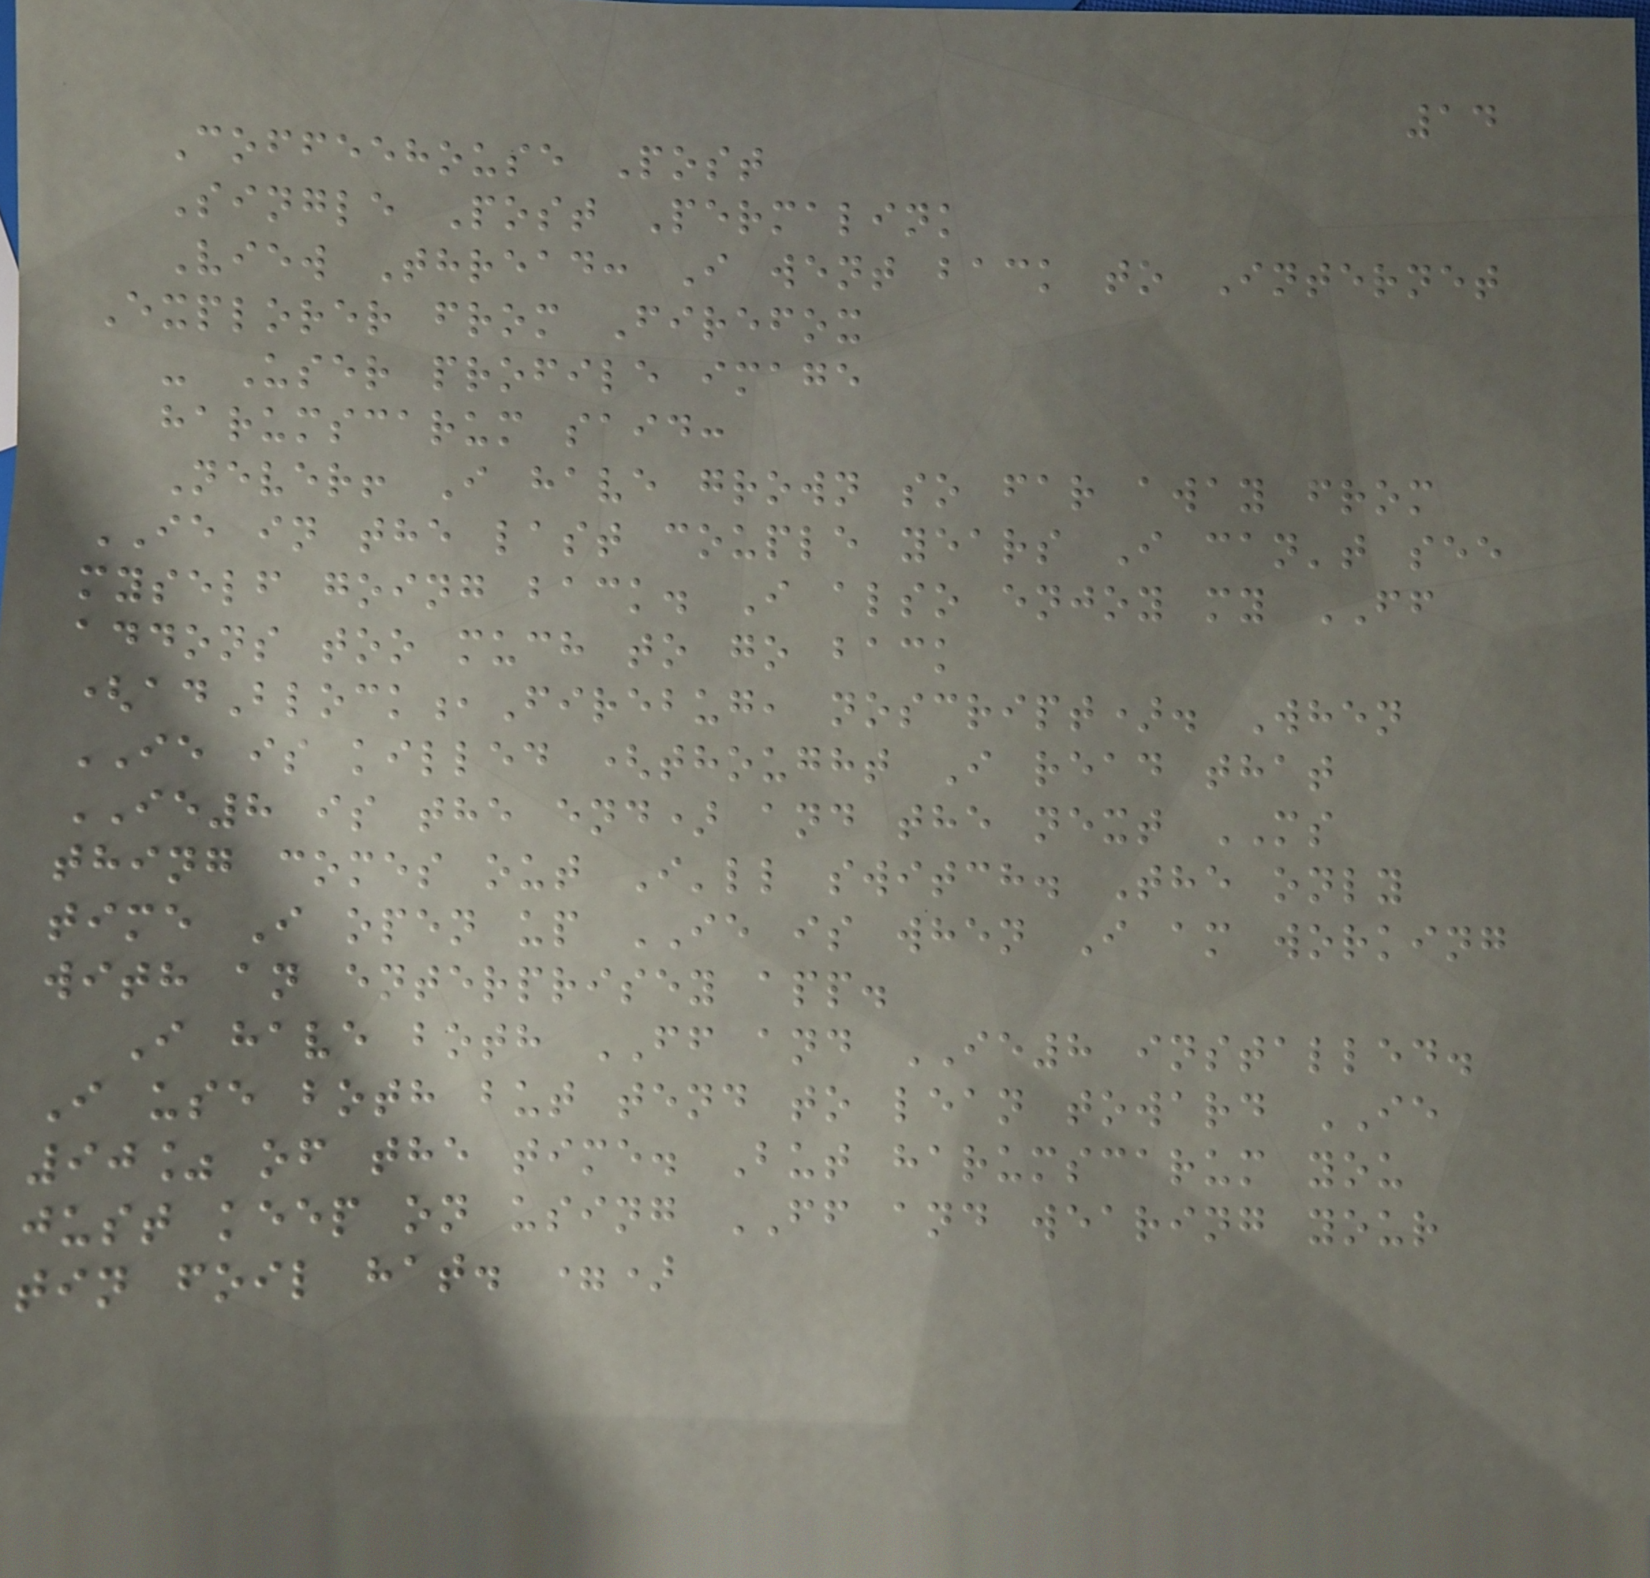14
Coffeehouse Post
Single Post Permalink
View Thread: I went back to Internet
Explorer from Firefox
- User profile image
harumscarum said:
Never! I have grown so far away from
IE in the last couple years I can't see
myself going back. I also enjoy my FF
addons too much to go back
(adBlock,Firebug, noscript). When
IE is killed (thought I read that
IE8 is the end) and the next MS
thing comes out I'll switch. The only
time I open up IE is when I am working
with an enterprisey app.
I have both FF and IE8 installed.
I use both but tend to lean toward IE
90% of the time. But harumscarum you
just keep on using FF and wearing your
tin foil hat. =)
